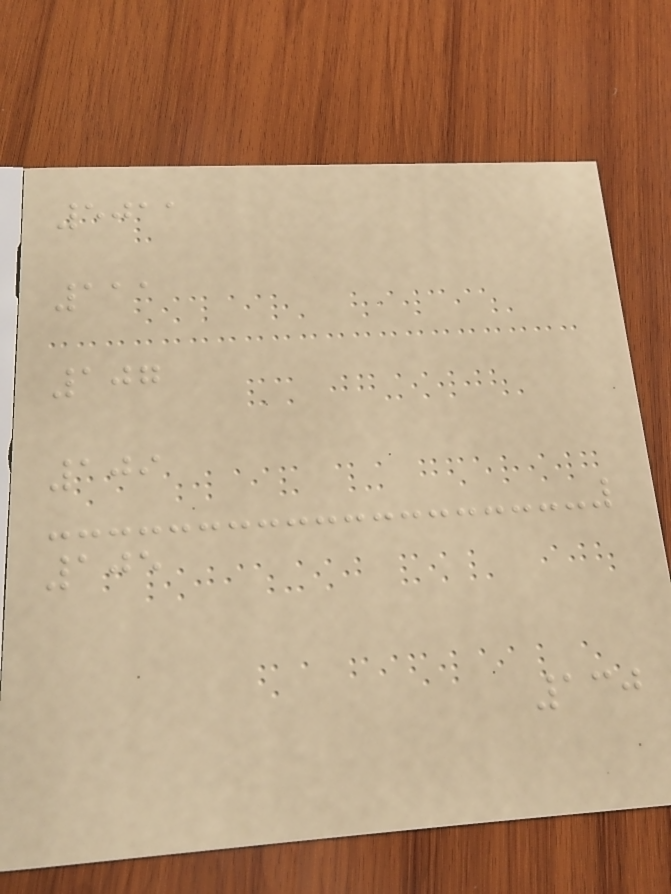5011
111
107
109
105
130
